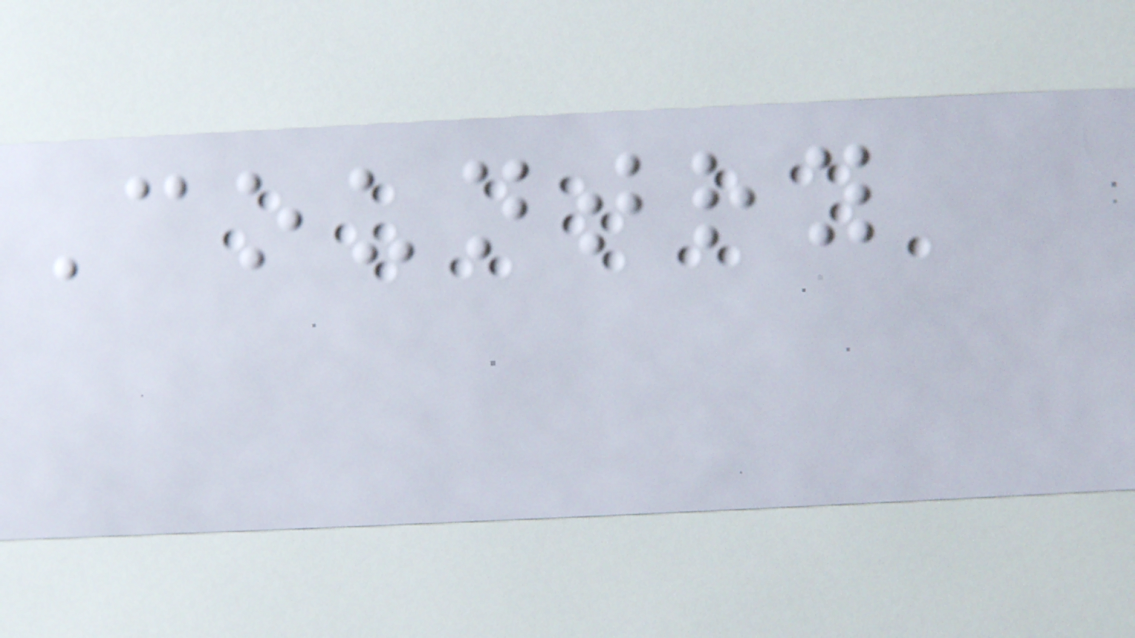Country
